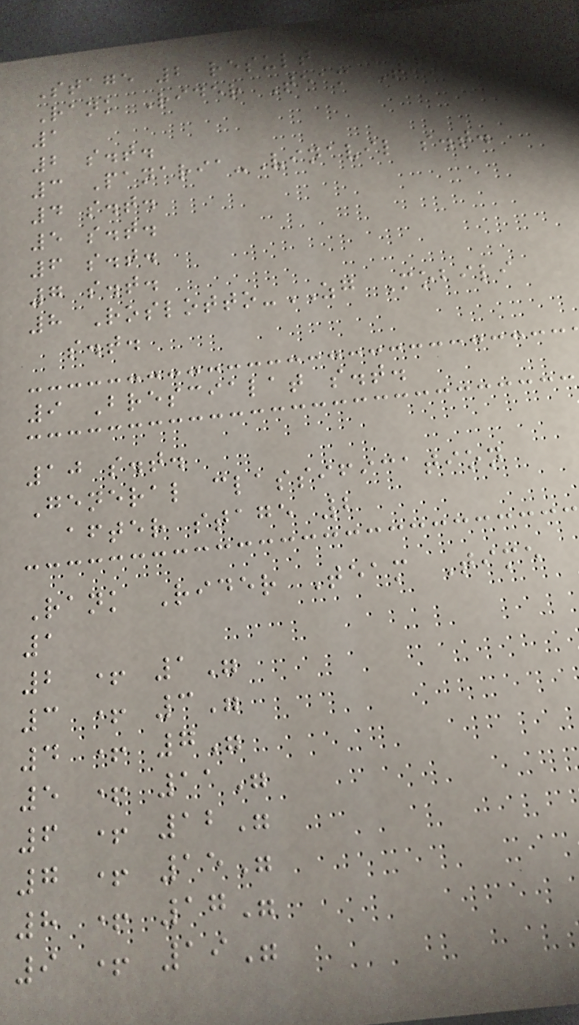Stage 2 result
Rank Rider Team Time
1
2 s.t.
3 Panaria-Vinavil s.t.
4 s.t.
5 s.t.
6 s.t.
7 s.t.
8 Roslotto-ZG Mobili
s.t.
9 Brescialat s.t.
10 s.t.
General classification
after stage 2
Rank Rider Team Time
1
2 + 1"
3 + 3"
4 + 7"
5 + 11"
6 + 12"
7 + 15"
8 + 17"
9 + 19"
